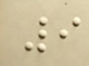9
